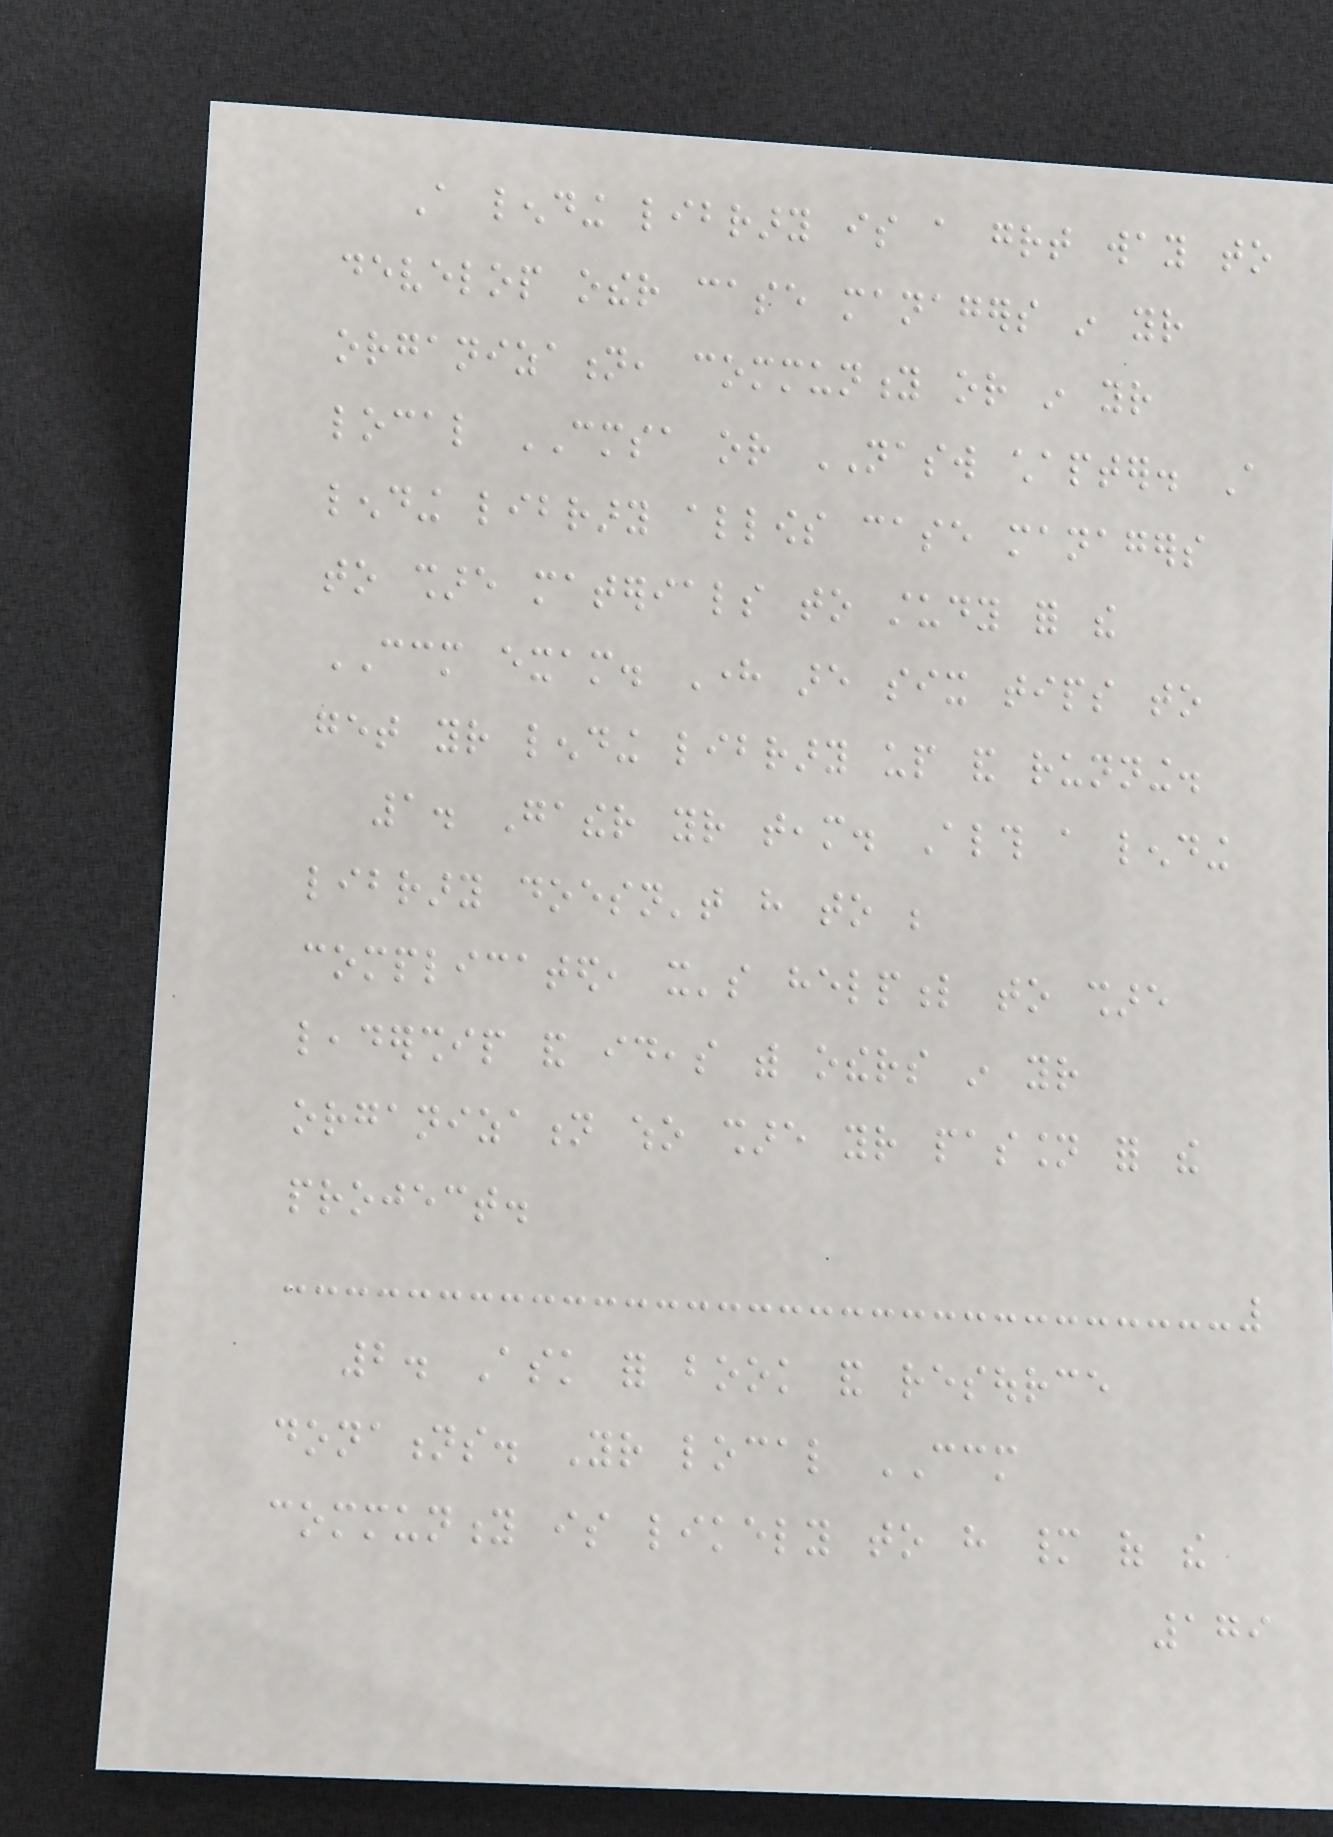A lending library is a great way to
develop other case managers in your
organization, community or in your
local CMSA or NASW chapter. A
lending library allows case managers
to share materials to study for the
CCM exam. Here are six tips to
get your lending library up and running.
1. Gather your team. Although a lending
library doesn't have to be
complicated, it's helpful to share
leadership and ideas with others in your
organization who share your passion for the
project.
2. Ask for book and resource
donations. Your local CCM
community is likely to have many of the
179
